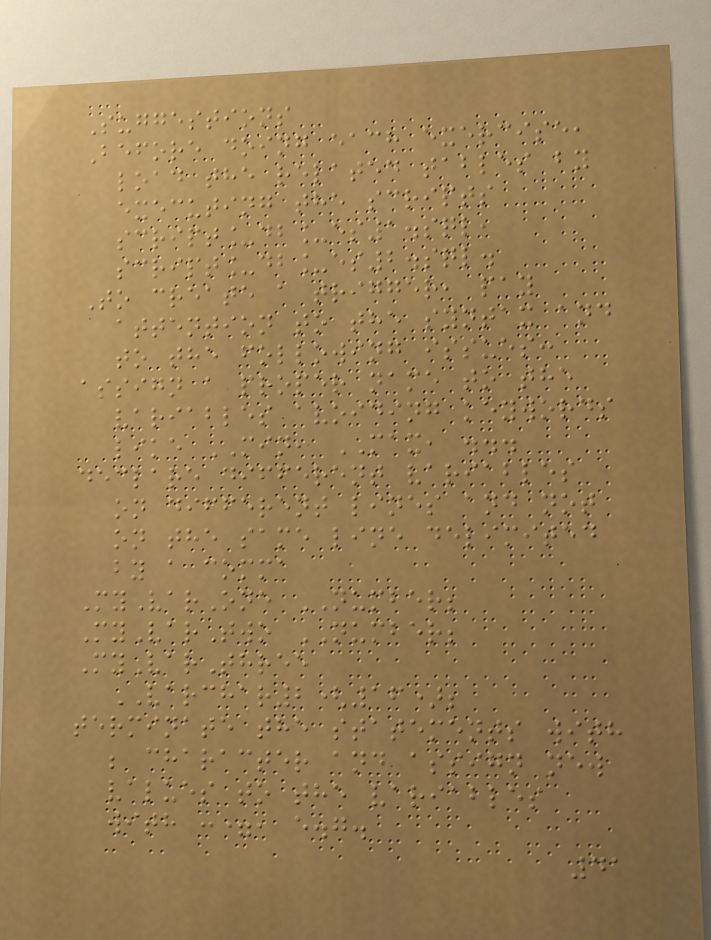Suggestions
Before doing each exercise,
load the related tables by
executing the scripts
script_db_es1.sql,
script_db_es2.sql.
To create a trigger, pay
attention to the syntax and
to the following issues:
assign a proper name to the
variables avoiding keywords
like MIN, MAX, ...
declare different variables
on different lines and not
on the same line delimited
by a comma
MyVarOne NUMBER;
MyVarTwo NUMBER;
MyVarThree
VARCHAR2(16);
terminate the statements with
; character and assign new
values to the variables
with :=, e.g.
41
